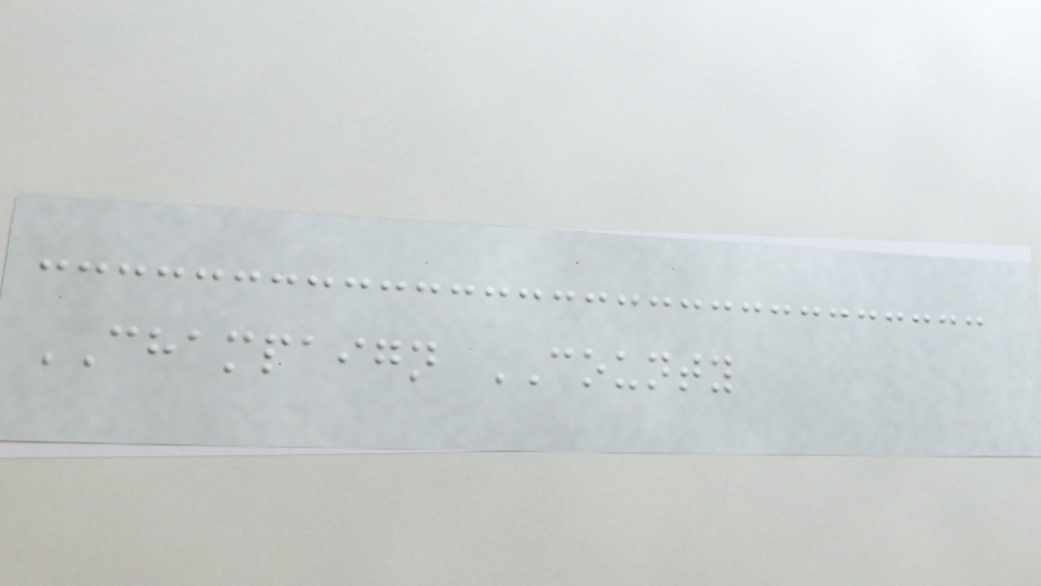CHAMPAIGN COUNTY
